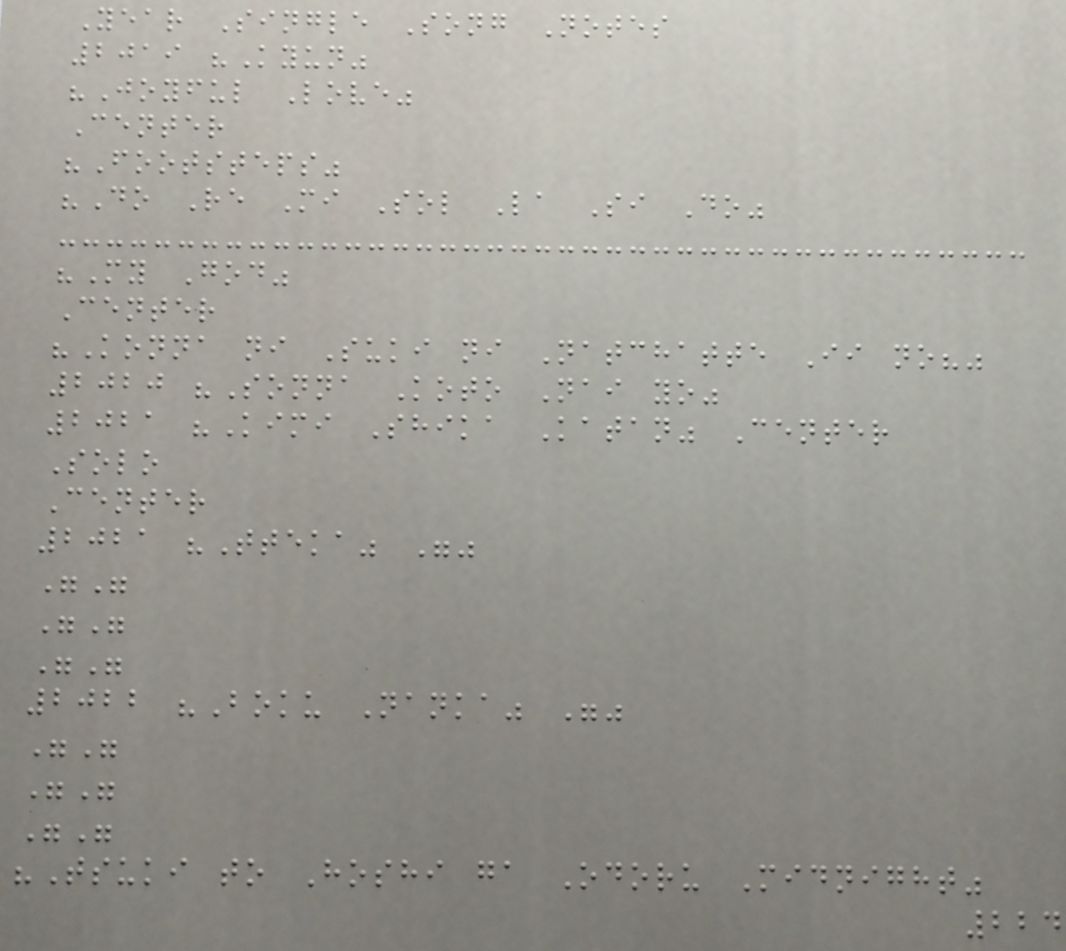Year Single Song Notes
2019 "Kyun"
"Joyful Love"
Center
"Footsteps"
"Do Re Mi Sol La Si Do"
"My God"
Center
"Konna ni Suki ni Natchatte Ii no?"
2020 "Sonna Koto Nai yo"
2021 "Kimi Shika Katan" Center
Solo
Center
2021 "Tteka" ""
""
""
""
2022 "Boku Nanka" ""
""
""
""
"Tsuki to Hoshi ga Odoru Midnight"
224
